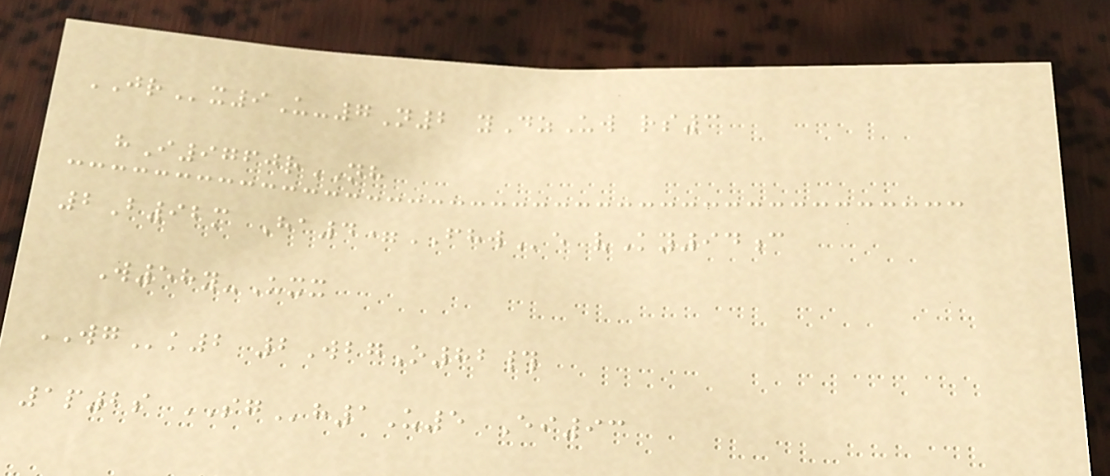JRx9U-7N2 yDzUw rs3
hI9760rNH
2B92m Ha4=FHWe vKy94c
W58y-Uxx
WGk2 2WbgO82#
1p2s SGh1U5 Ei93
